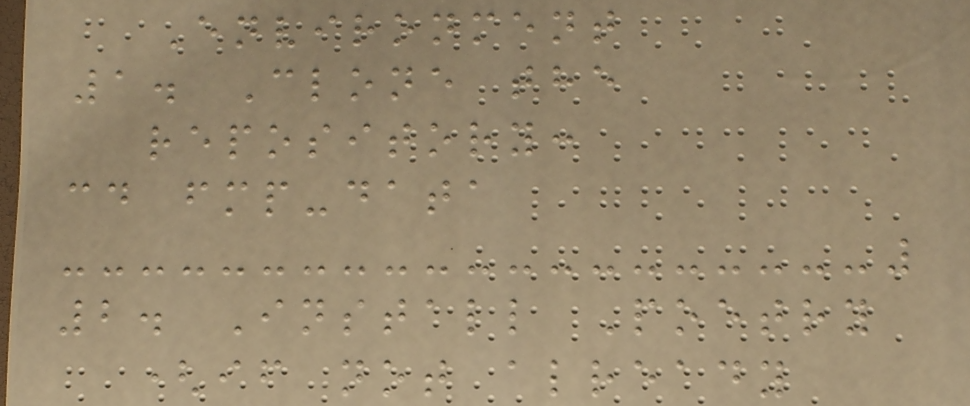Environment
1. Clone the
repository:
cd fmp-data
2. Install Poetry
(if not already
